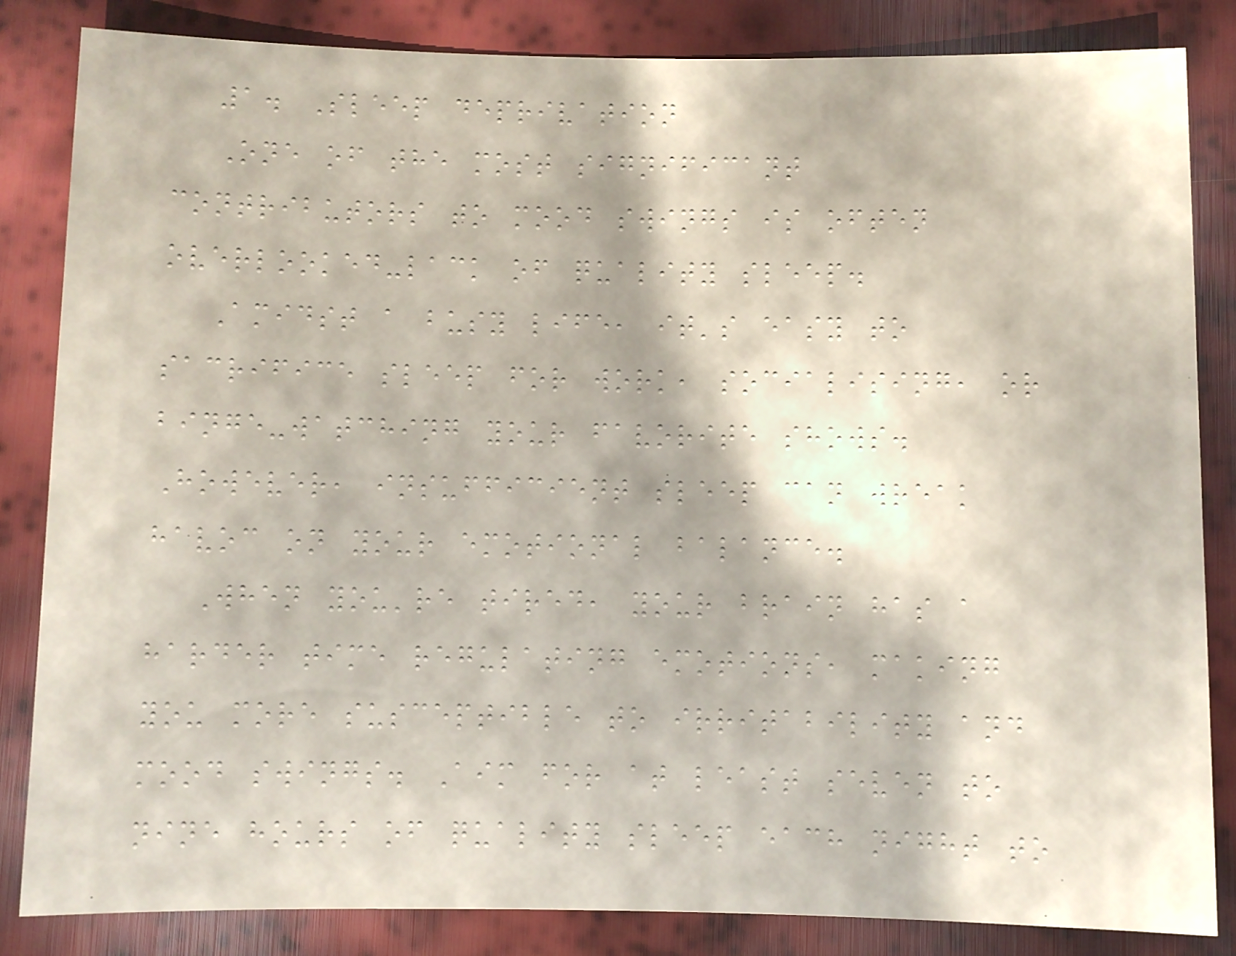1. Sleep deprivation
One of the most significant
contributors to mood swings is often
overlooked-lack of quality sleep.
Amidst a busy life, it's easy to
sacrifice sleep for work, socialising, or
binge-watching your favorite shows.
However, insufficient sleep can wreak
havoc on your emotional balance.
When you're tired, your brain has a
harder time regulating emotions, making
you more susceptible to irritability and
mood swings. Aim for at least seven to
nine hours of quality sleep each night to
